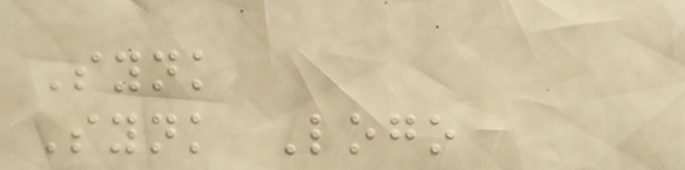Synk
Synk Logo
